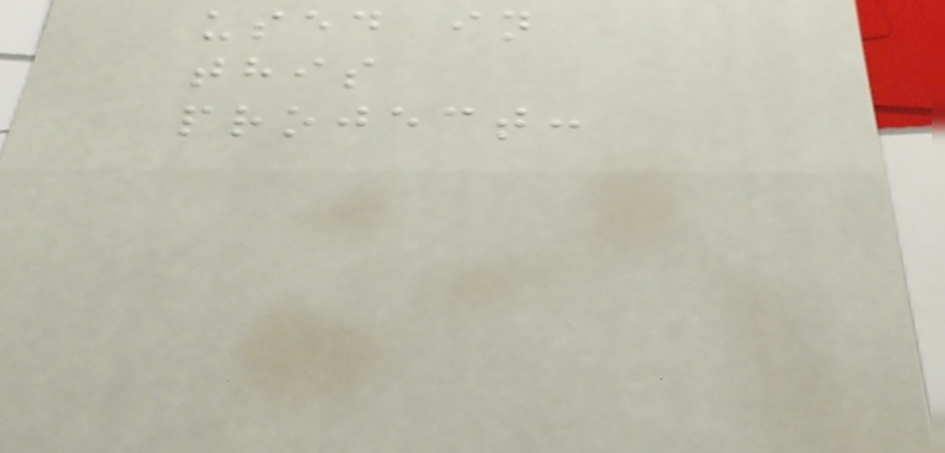used in
this
project:
